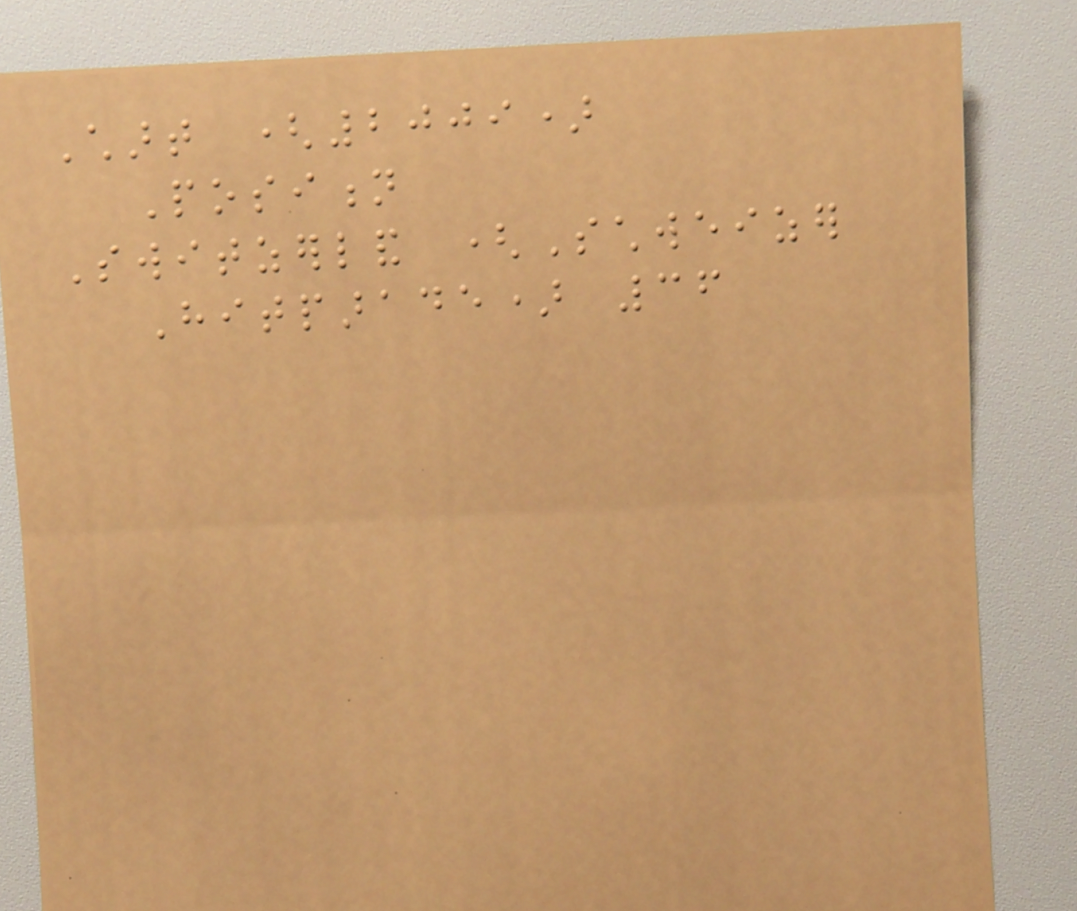Chart (2009)
Position
Switzerland (Schweizer
Hitparade) 36
